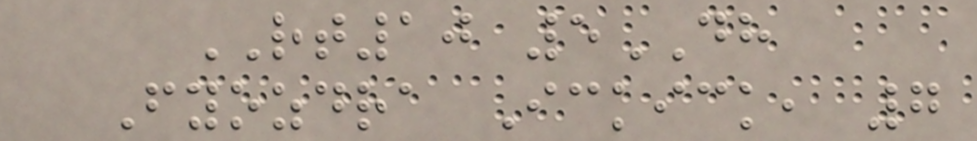RT10 5DH
Fyozdra Ickick, 7
